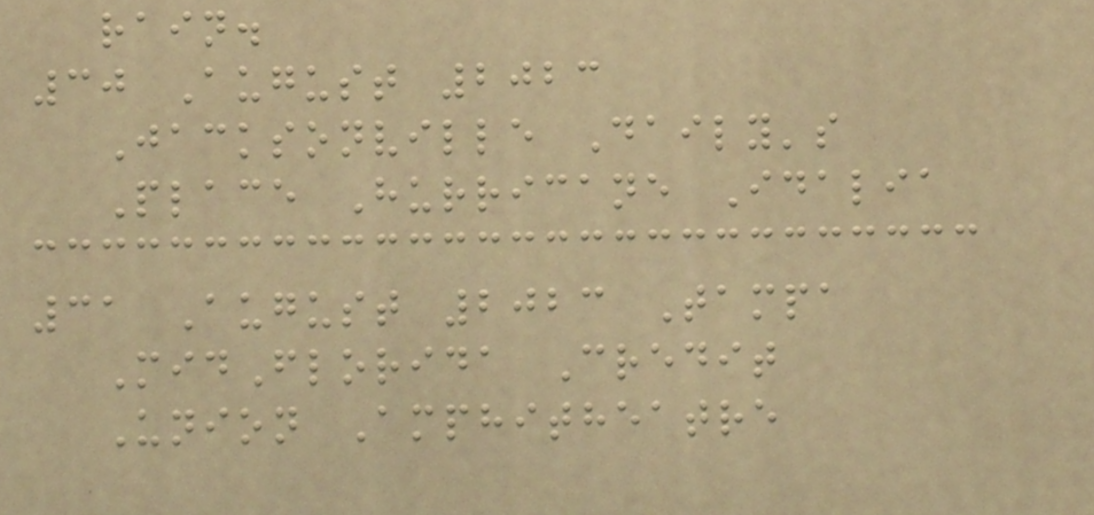rain.
30 August 2023
Jacksonville Daily's
Place Hurricane Idalia
31 August 2023 Tampa
MidFlorida Credit
Union Amphitheatre
